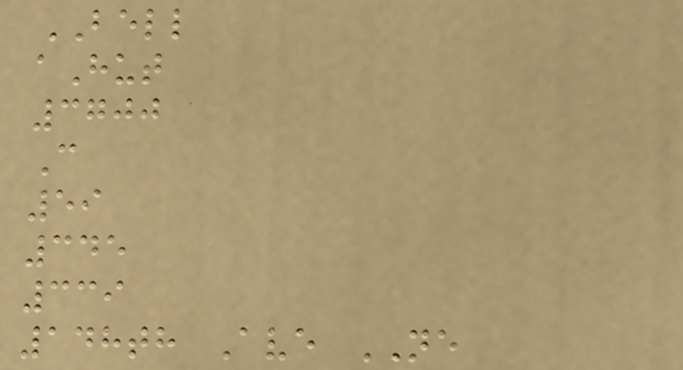BELL
aHut
3700
C
59
345
339
148th Ave NE
